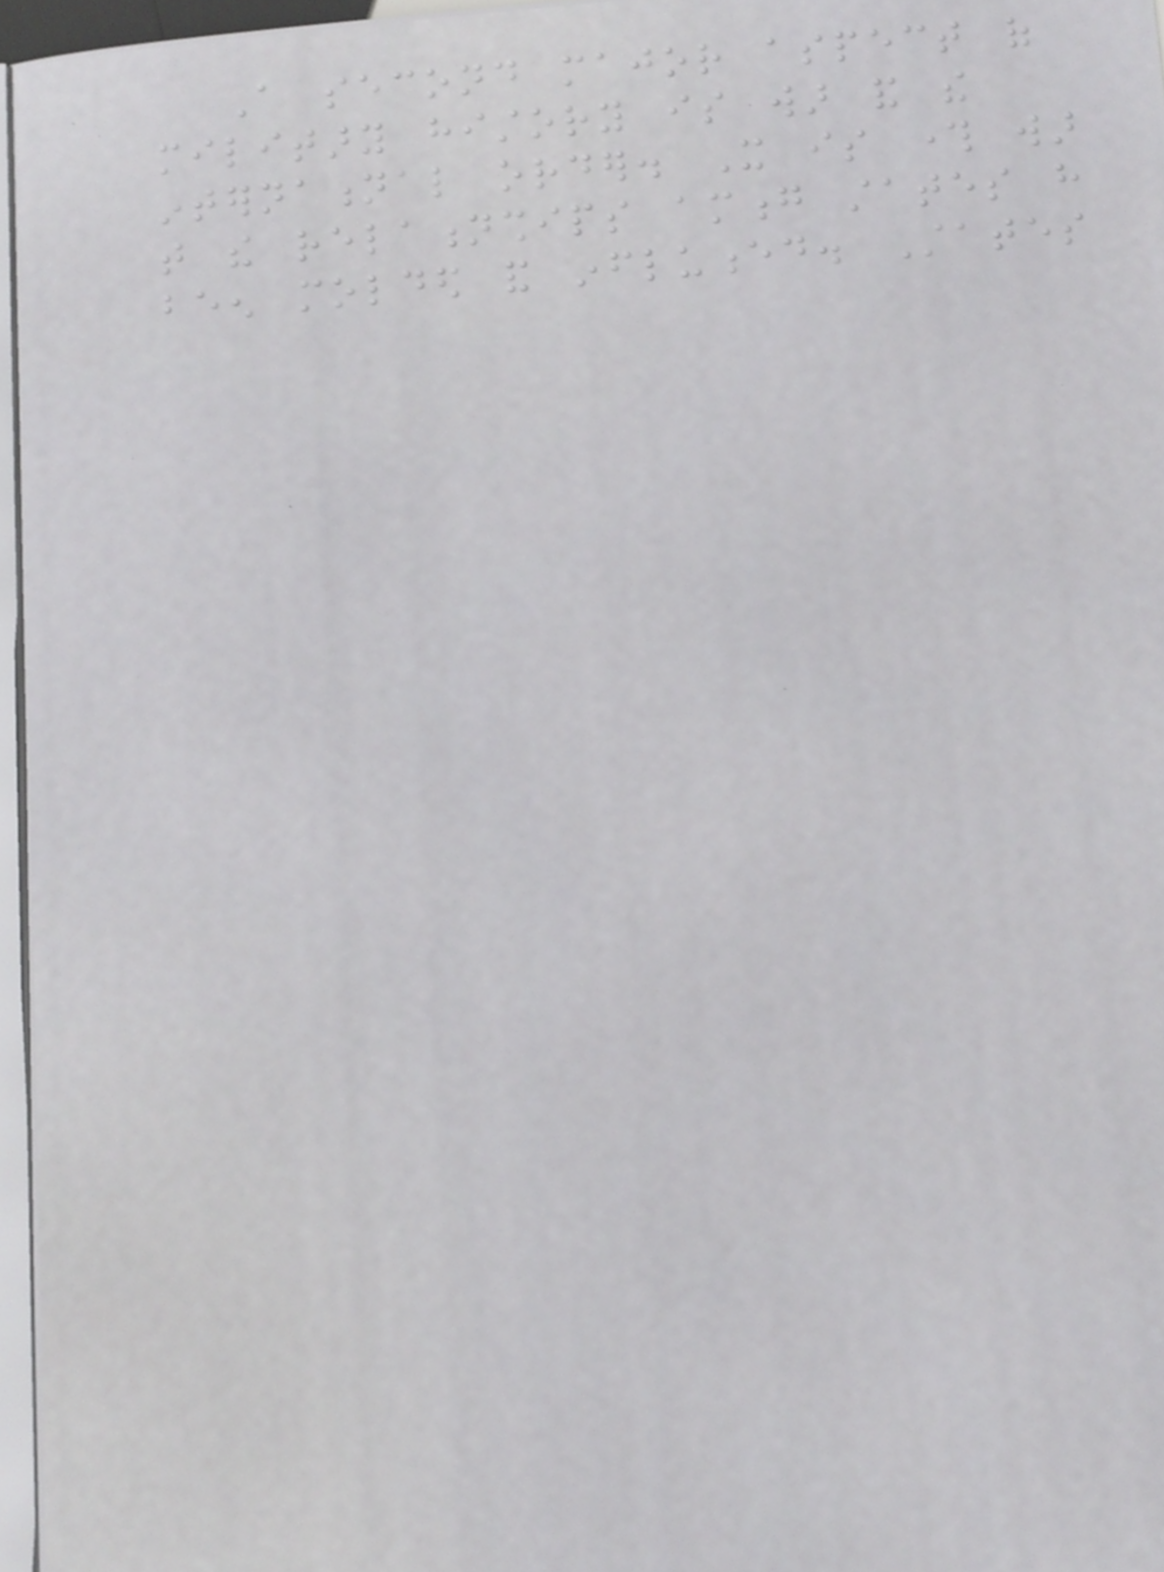A second major aspect of
military history is war and the
international order. It is through war
that the relationships among states have
been molded and influenced. States
